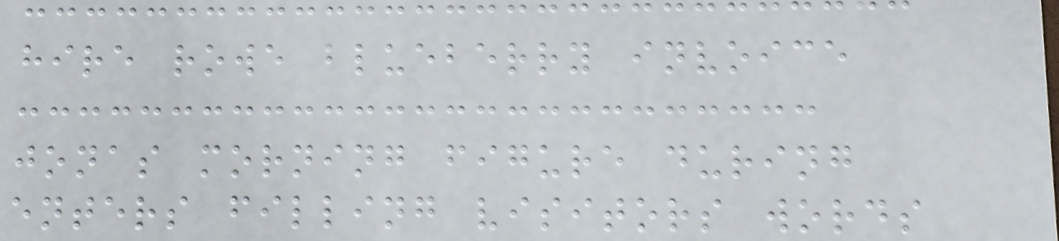hire rowe blueberry invoice
jonas morning figure during
enters filling visitors words
